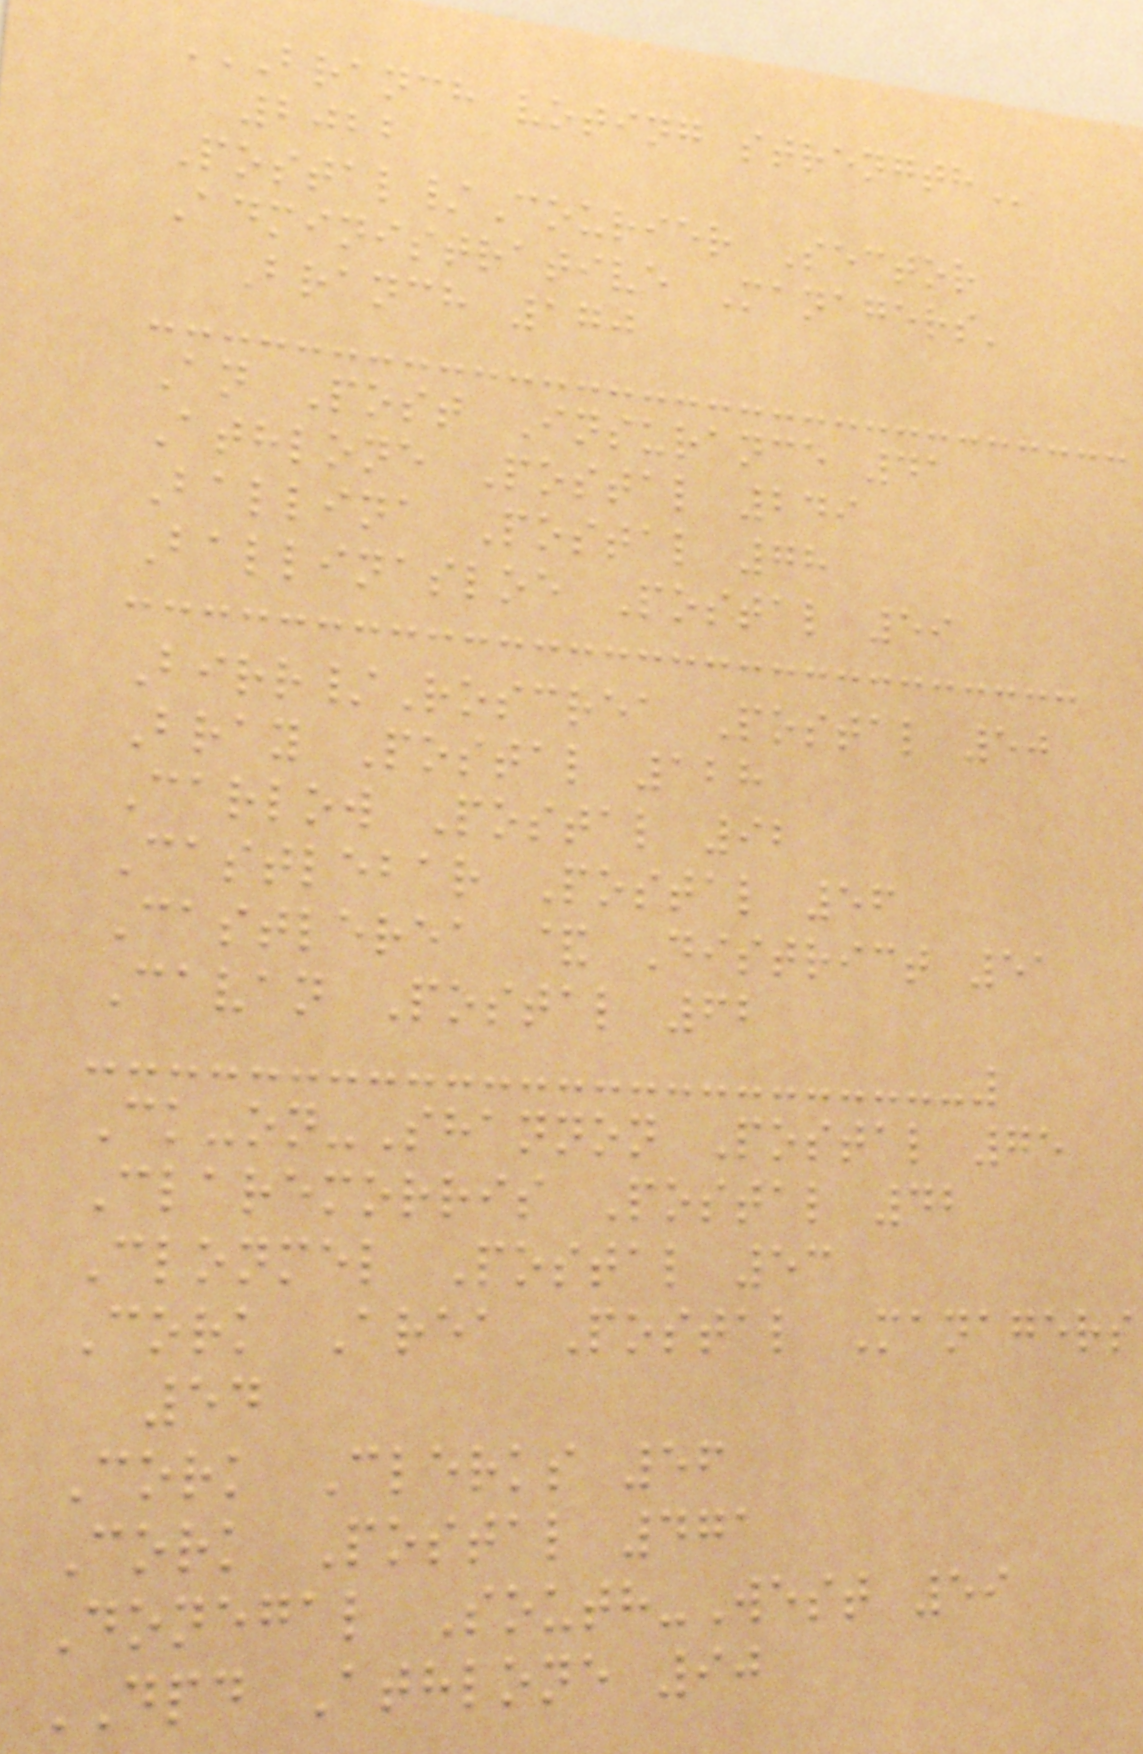BRANCH VOTING STRENGTH
2022
Postal/Courier Sector
Administrative Managers'
Branch 170
An Post Insurance 41
Athlone Postal 249
Ballina Postal 78
Ballinasloe Postal 59
Birr/Roscrea Postal 50
Bray Postal 128
Carlow Postal 92
Castlebar Postal 56
Castlerea & District 51
Cavan Postal 62
Ck-on-Shannon Postal 75
Claremorris Postal 42
Clonmel Postal 53
Cork Area Postal Managers
54
Cork Clerks 56
Cork Postal 471
Donegal South-West 59
DPD Athlone 90
